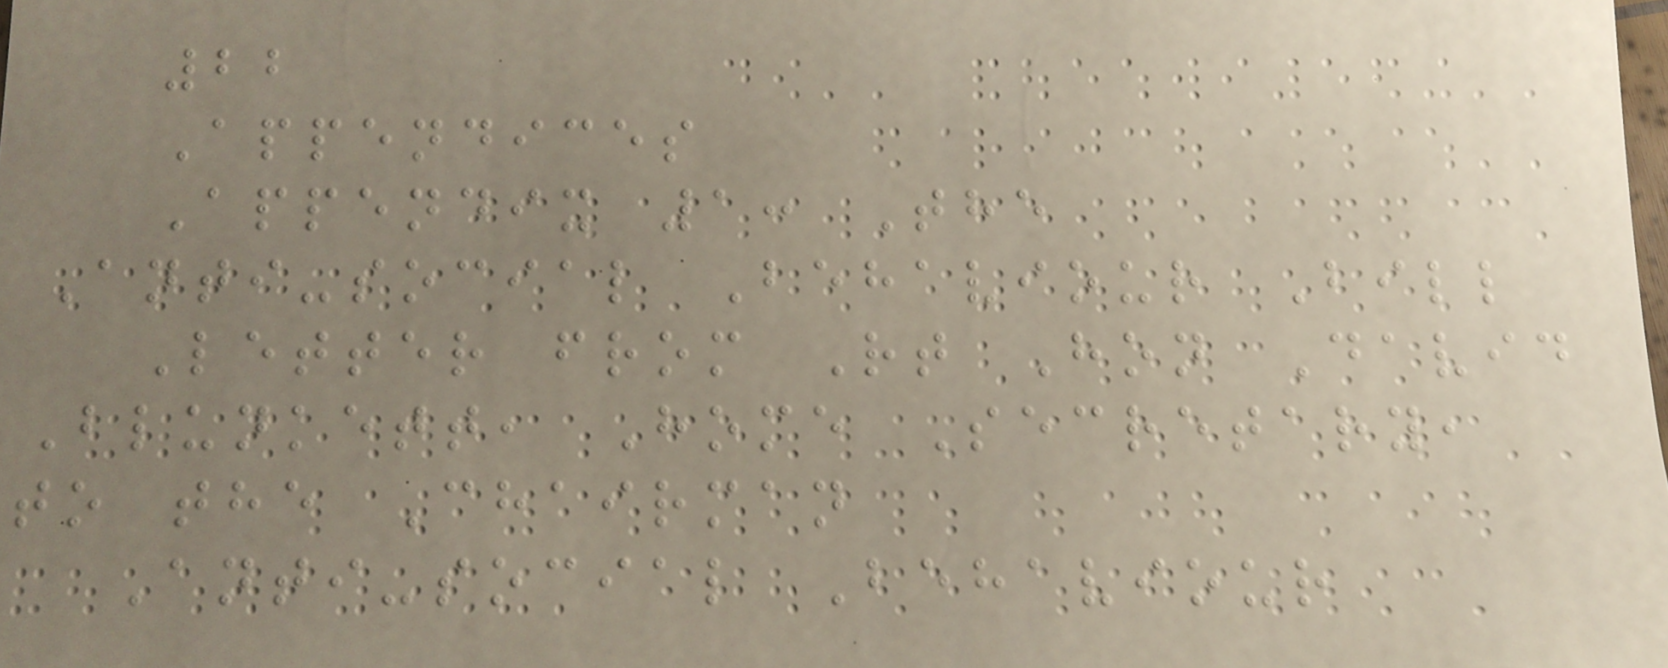22
Appendices
Appendix 1: The
Anti-social Behaviour Bill
Letter from Rt Hon David
Blunkett, Home Secretary,
to the Chairman
Anti-social Behaviour
